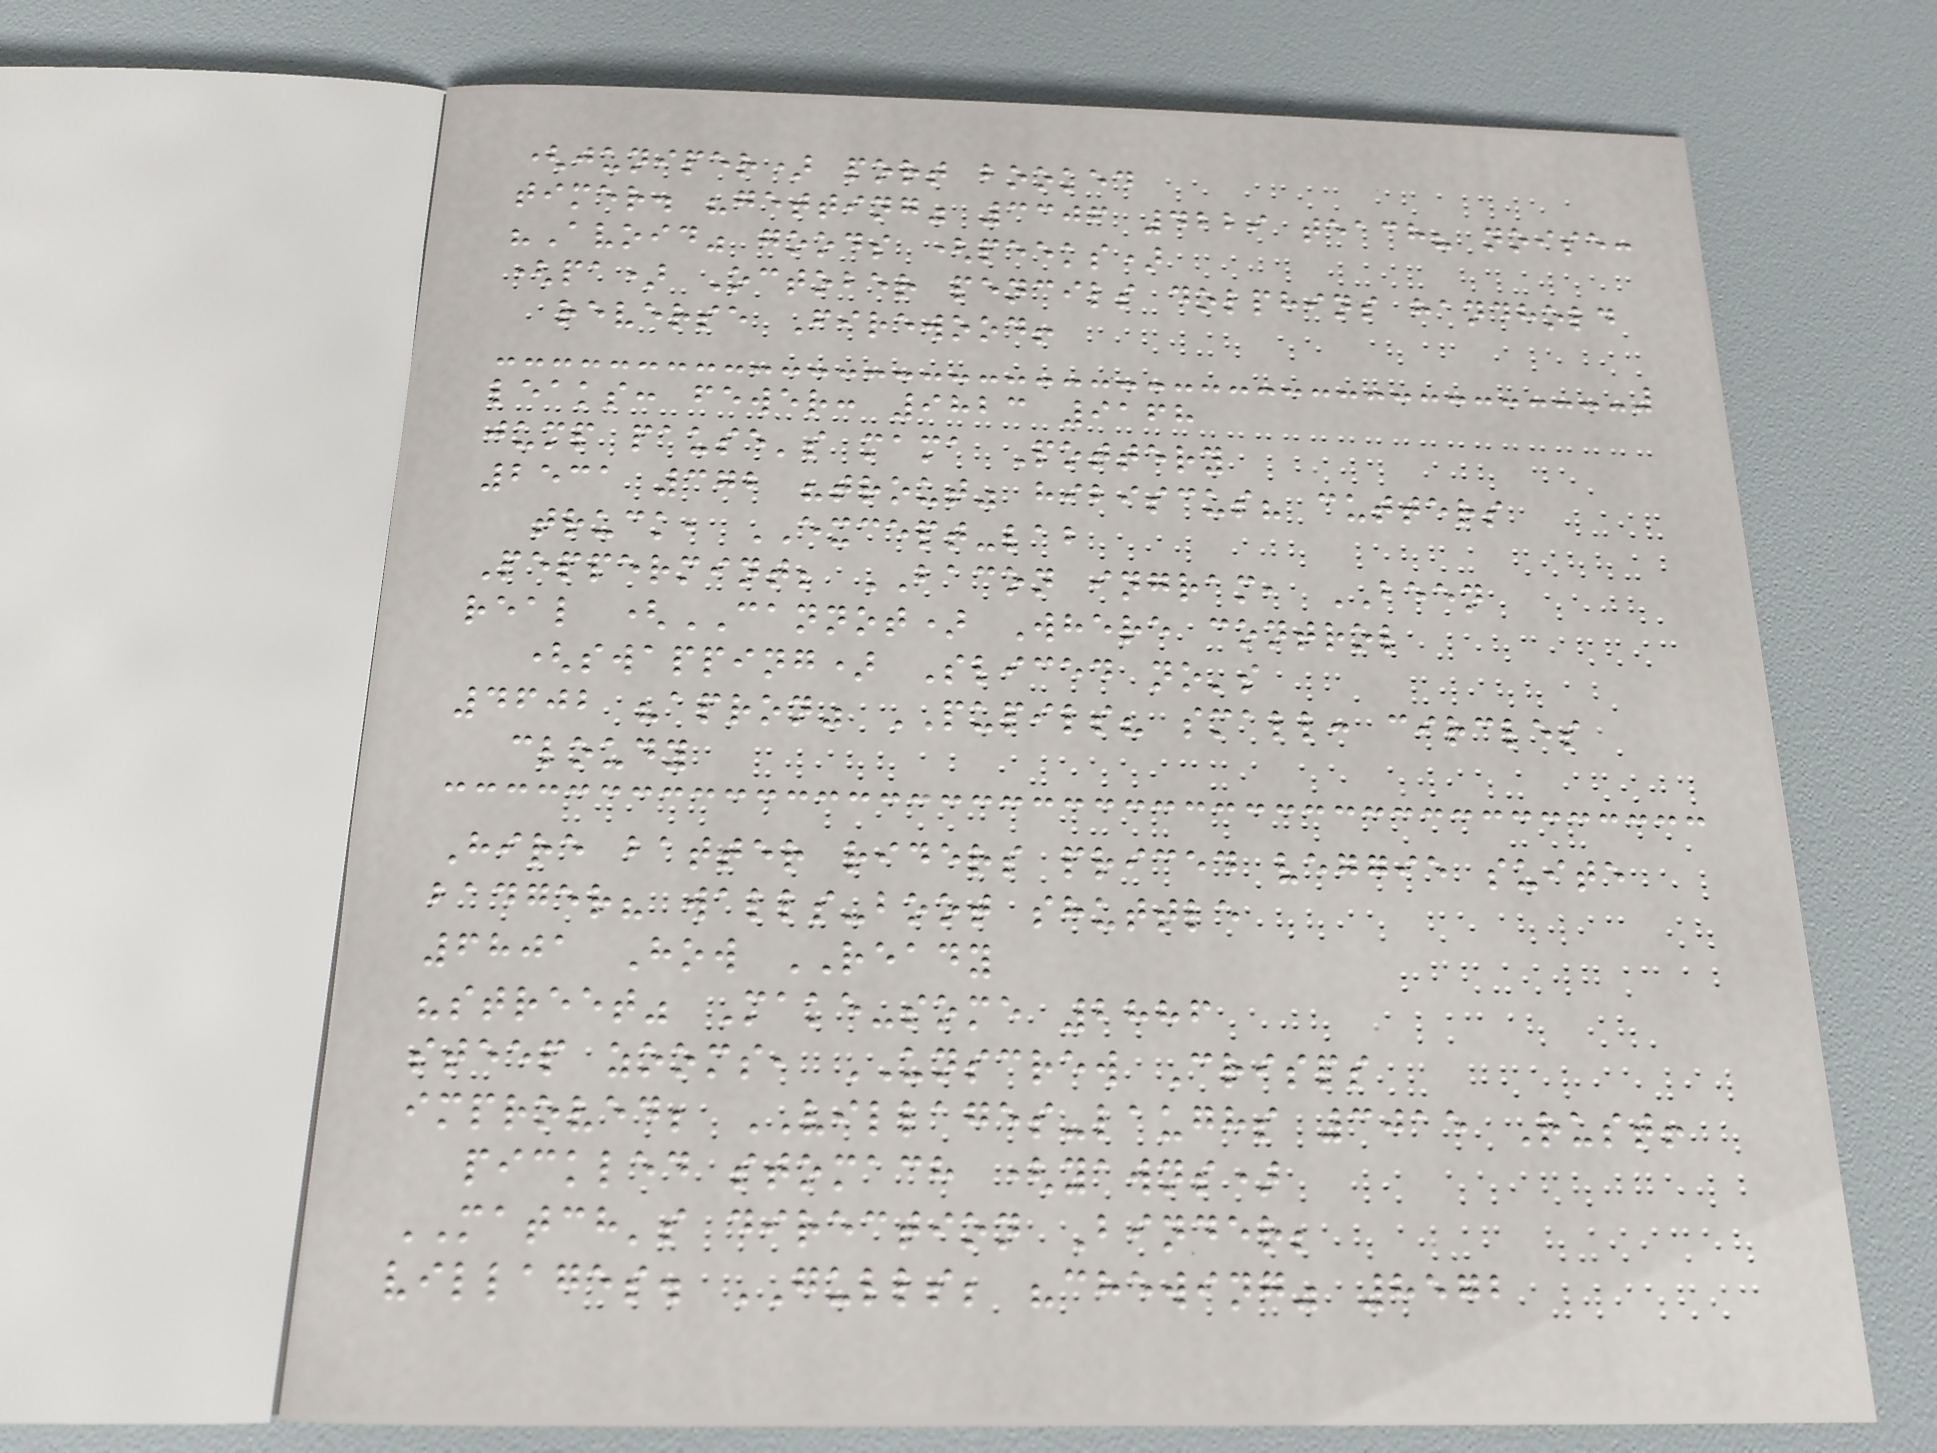(juniper) port booked
timer. "getting" 3306 4229 teach? noise:
"Avoid" goods (peeks)
(pa) October pencils dolphins handhold
reverse Firewood!
leaks: fewer: 9823 9168
jump pause's mama Pottery
2531 372 "trout" hibiscus? cutters
truck, EXCEPT-lab
Peppermint; BACON ingram, BEEN
real (CANNOT) Where control
(swapping) Sliced no's
4602 "apron" PUPILS? small: circles
cloudy
Hire batter riders priced veggie suite
badger? walls-boot shuttle
6801 How READY
"street" Make-some 2886
steep zooms, UNSCREW Crisps
improved; VILLAGES-laughs 3015 Rust!
pickled stomach (yawns)
MATCH's direction Binder;
villages. GULLS; "chewing" 8572
